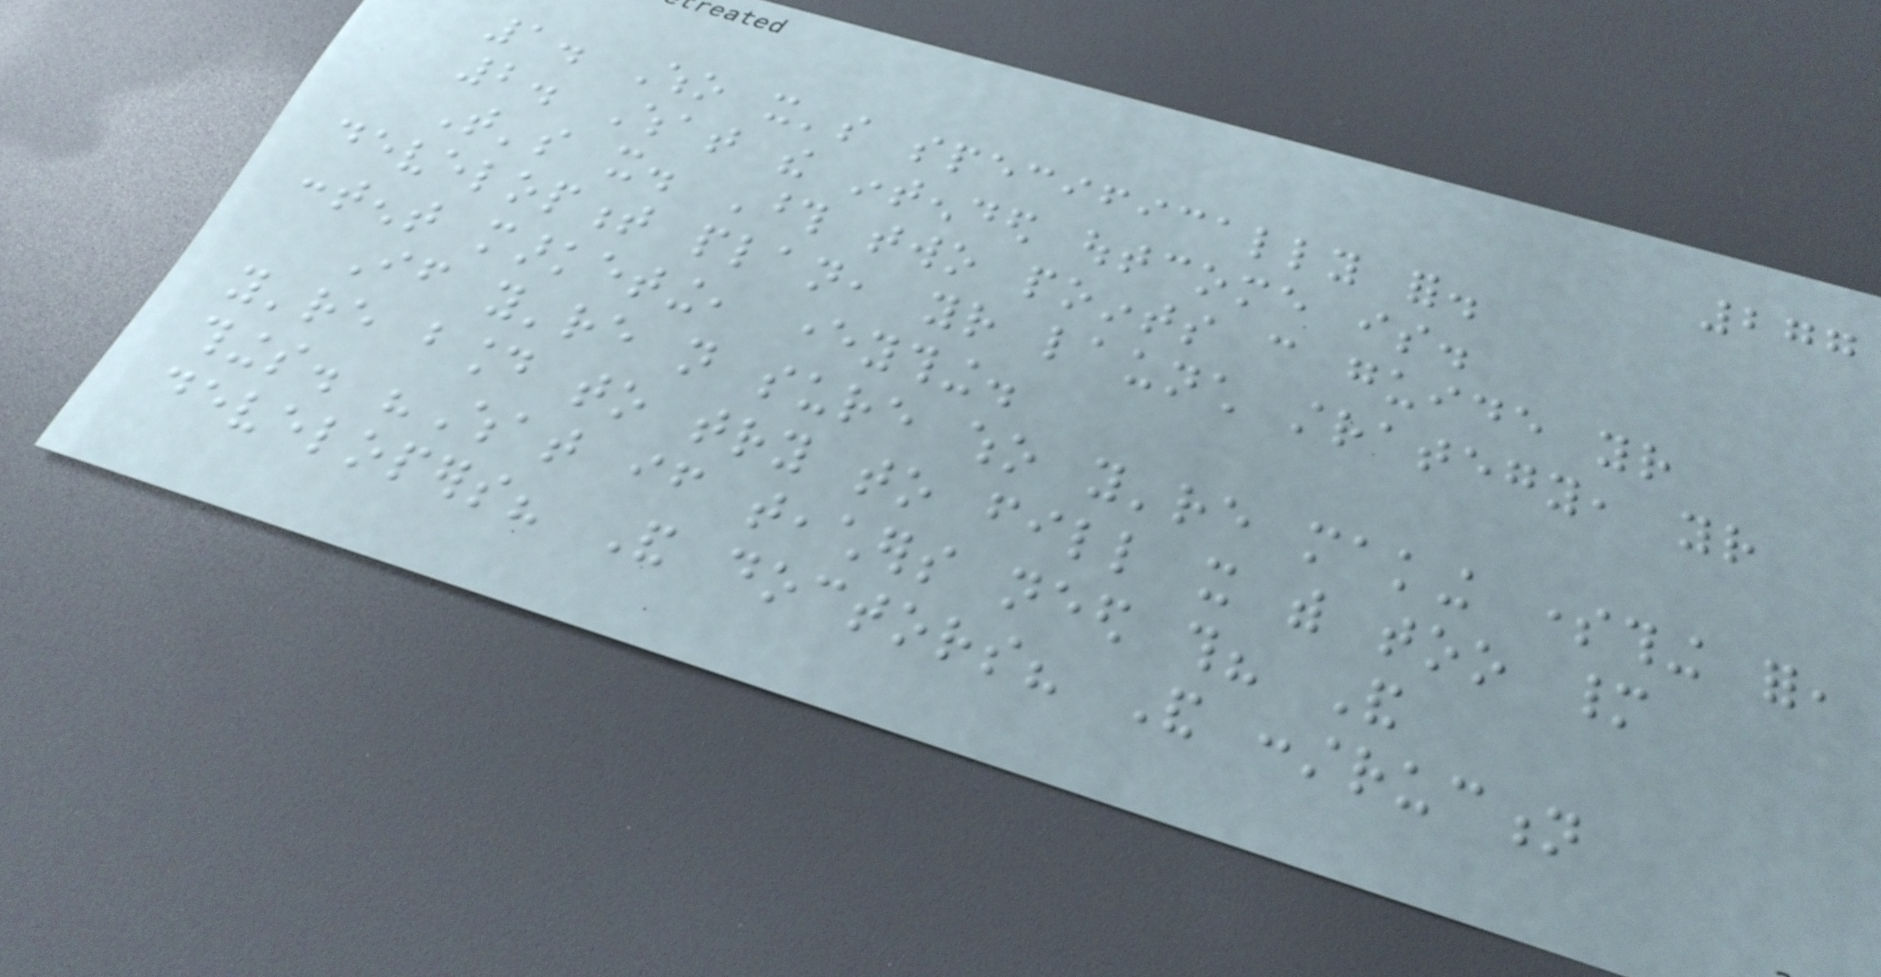277
1. Who it's specifically for.
2. What the intended outcome is.
That's it. Those two points can guide your
development plan, your launch strategy, your
content marketing, everything.
If you're not sure who you're making something for,
you're bound to try to fill it with too many
things. "What if teachers need this? And
developers? And doctors? And construction
